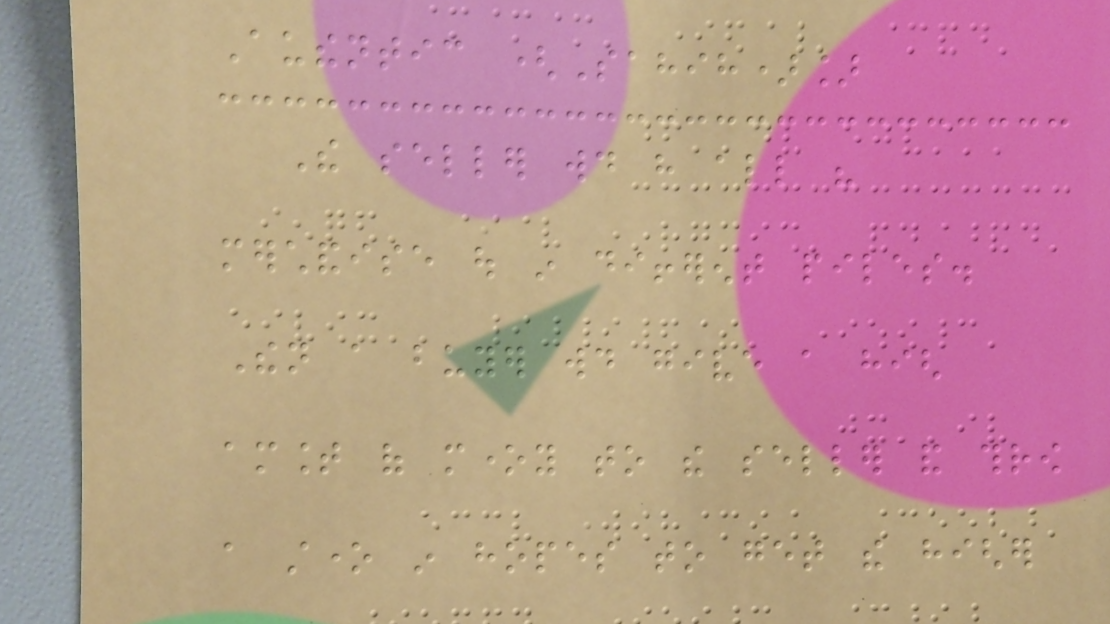Authentic (Sahih)]
The seller would have all his
merchandise out in different piles.
Then a buyer would give a high
amount of money to the seller and throw
a stone in hopes to get the higher
